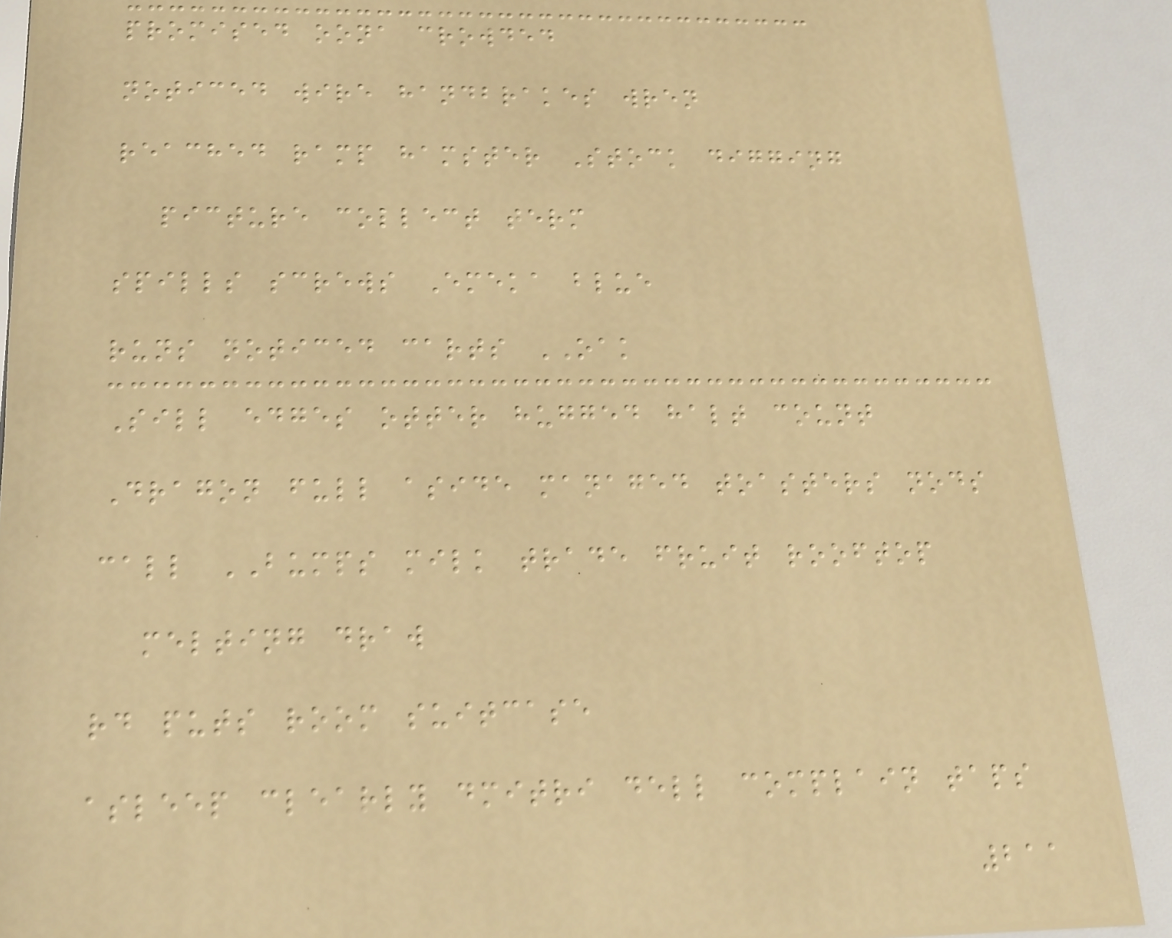promised oona crowded
noticed wire handbrakes wren
reached ramp hamster Stock digging
picture collect term
spills screws Emeka blue
runs noticed carts OAK
Sill edges otter hugged halt count
Dragon full aside managed toasters nods
call BUMPS milk trade fruit rooftop
melting draw
rd puts room suitcase
asleep clearly dmitri dell complain taps
211
